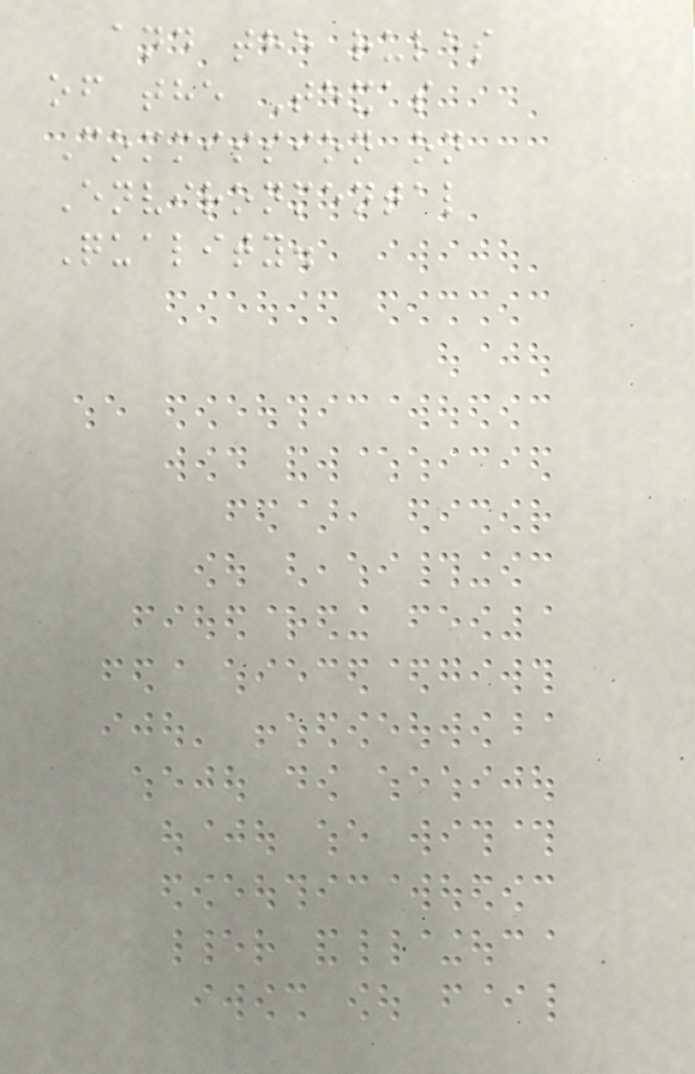and the rules
of the Texas
Commission on
Environmental
Quality.
